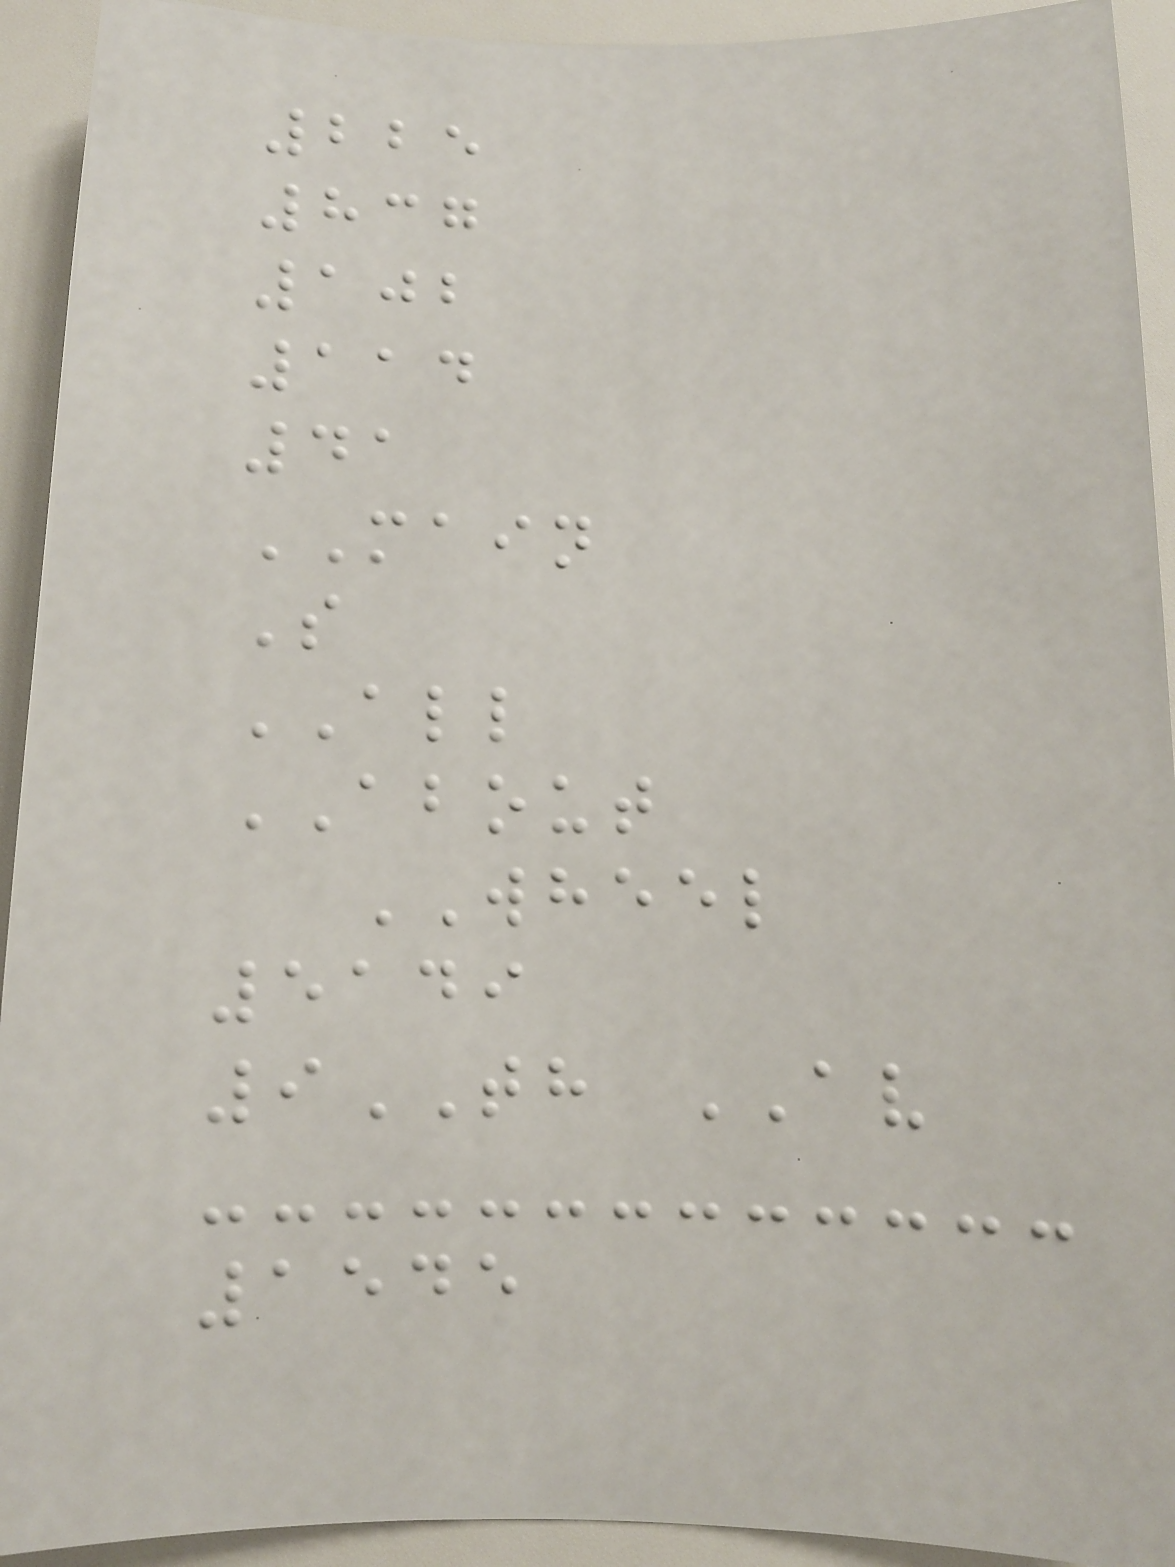225
837
102
114
41
MAIN
S
ALL
ABOUT
WHEEL
5149
9TH AV
1545
